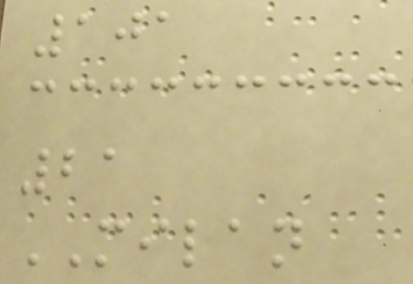101
21
MILAN
